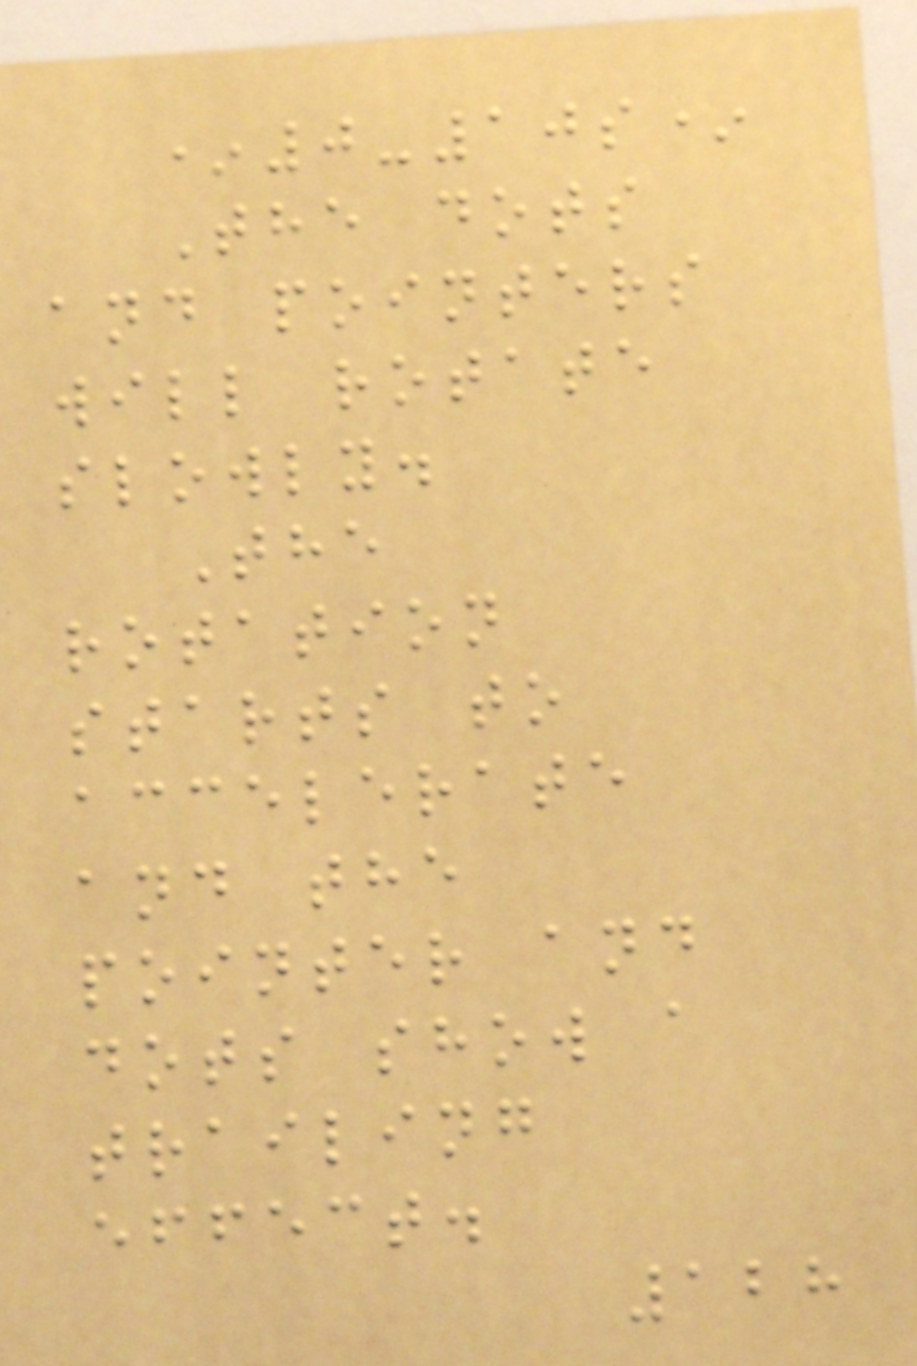*0-10s*
The dots
and pointers
will rotate
slowly.
The
rotation
starts to
accelerate
and the
pointer and
dots show a
trailing
effect.
128
